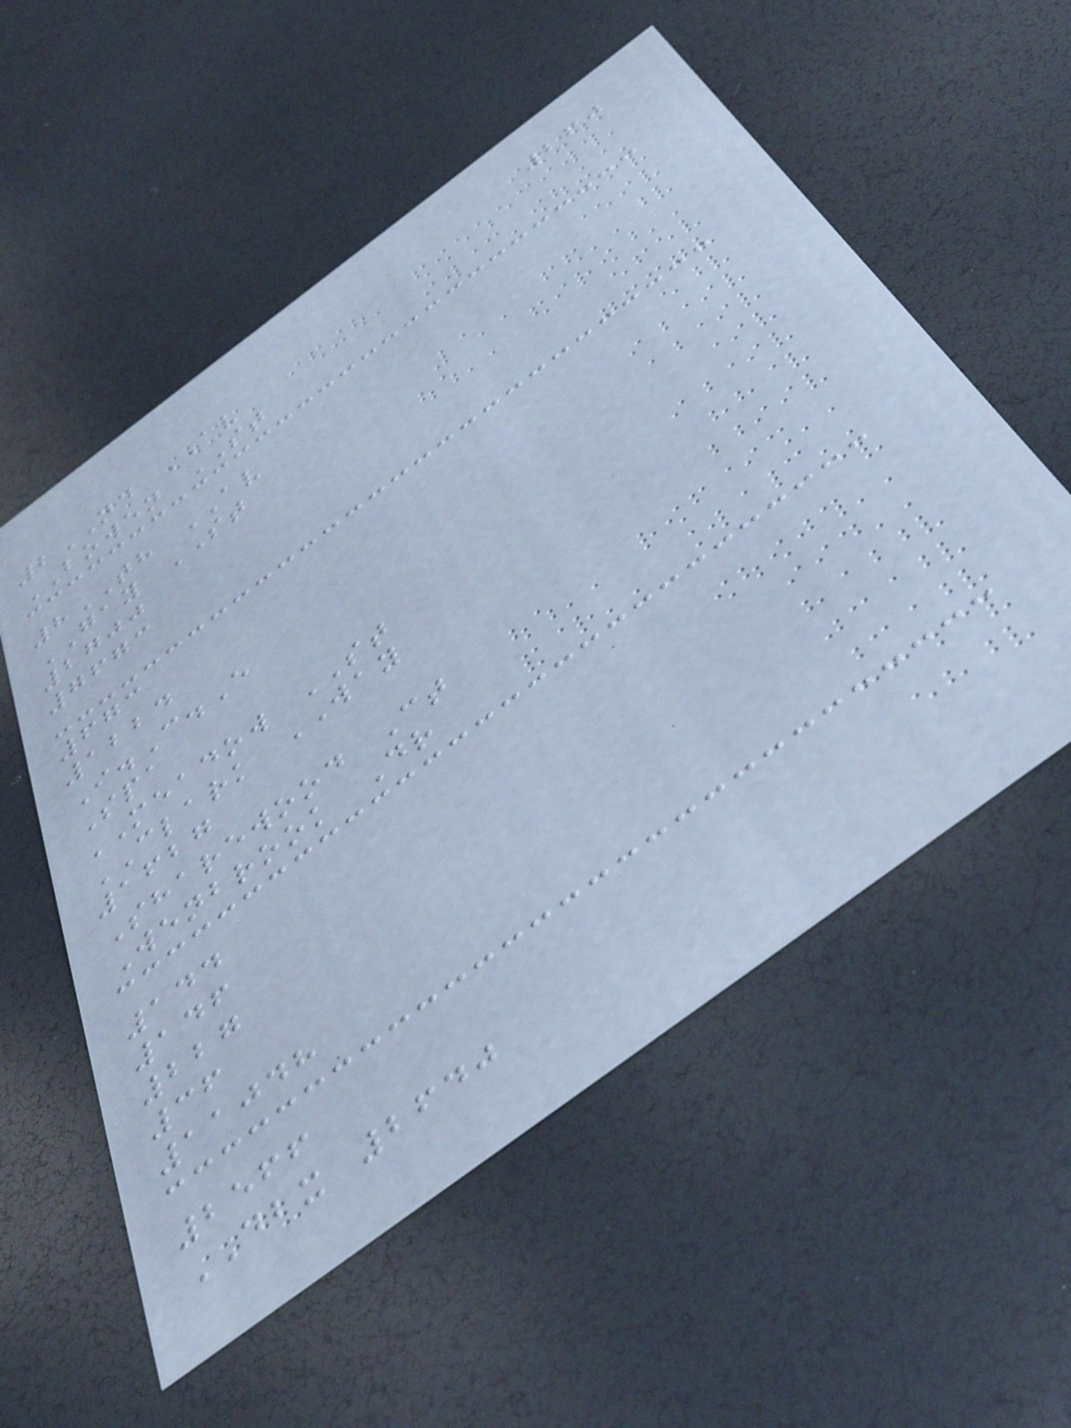260
2ND AV
BOWEN ST
8TH AV
GAY ST
2700
7673
673
1224
I.C.E
Spa
MEADOW ST
CLARK WAY
1627
Sharewood Ct
Wenbrook Dr
144
146
227
36
11048
2566
DBX 2640
